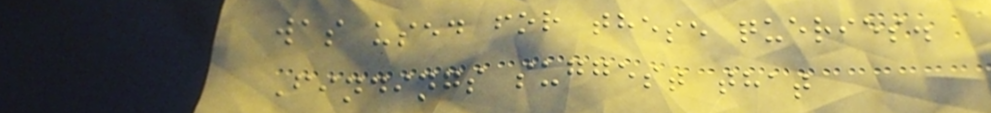was used for these queries.
Findings suggest that
